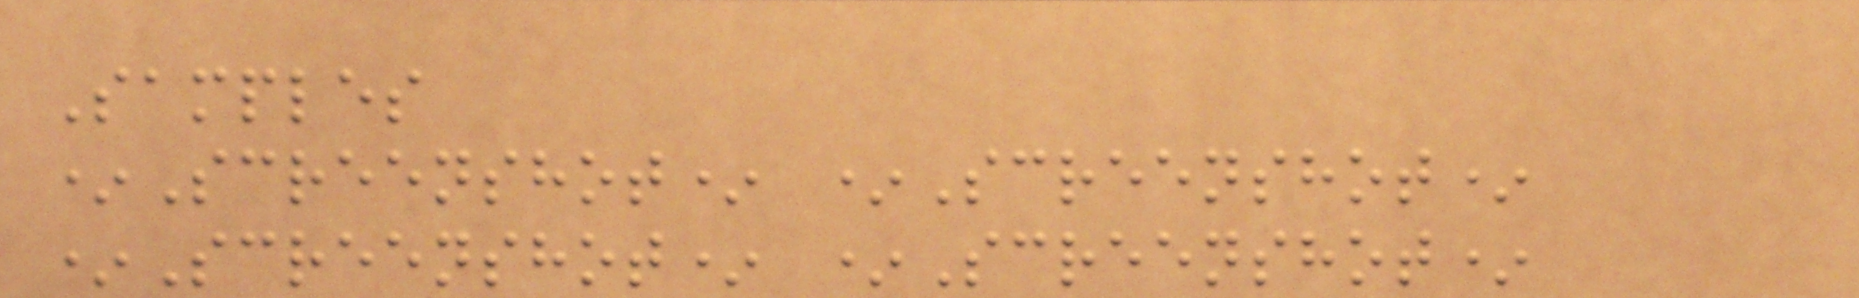Samples
*Screenshot* *Screenshot*
*Screenshot* *Screenshot*
